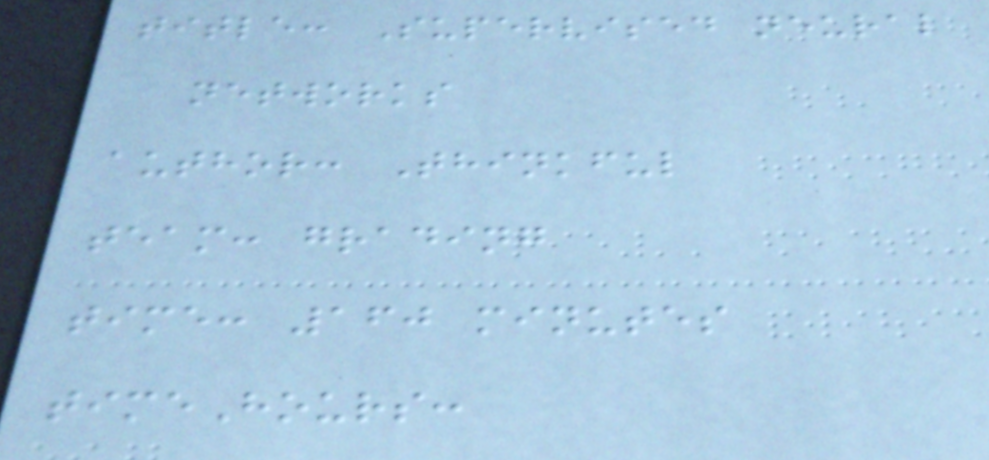title: Supervised neural
networks
author: Thinkful
team: grading
time: 160 minutes
timeHours:
